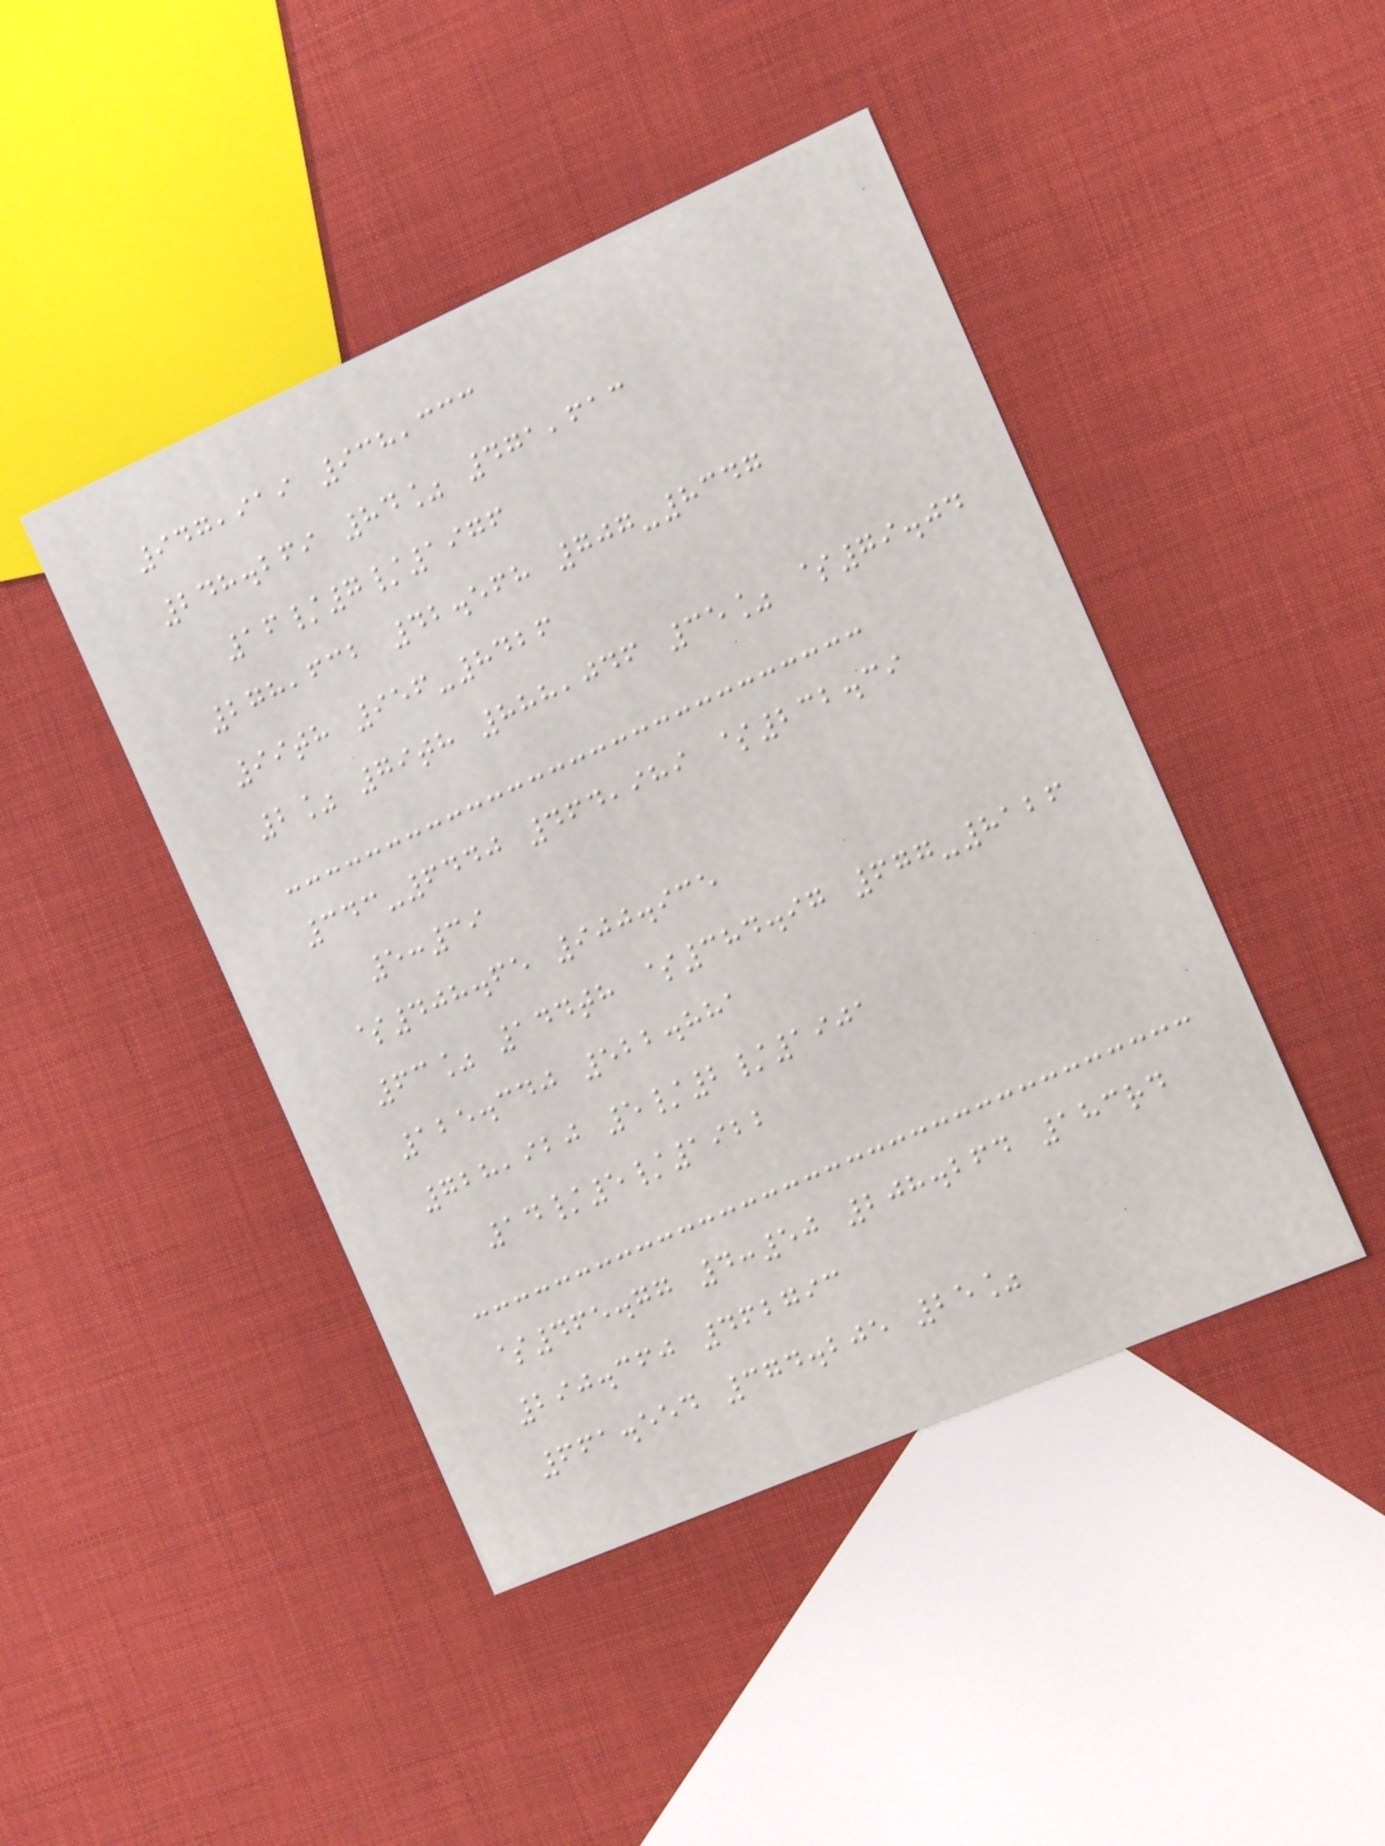947,919 938,333
248.269 84% 471,613
16/7/1976
278,632 42.568 707-8347
99th 956-8426
2% 79th 888,046 35% $79.04
343-6440 464,989 $232.39
5:39
$408.65 900.935
63% 144th $384.97 677-8126
125.340 522.881
728,920 5/2/1901
14/5/1922
$465.77 4:50 208.264 183rd
290.360 462793
661.554 374.205 25%
